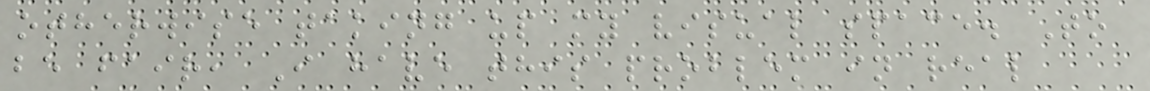otherwise taking up my visual space. To
be fair, I have this problem in real
